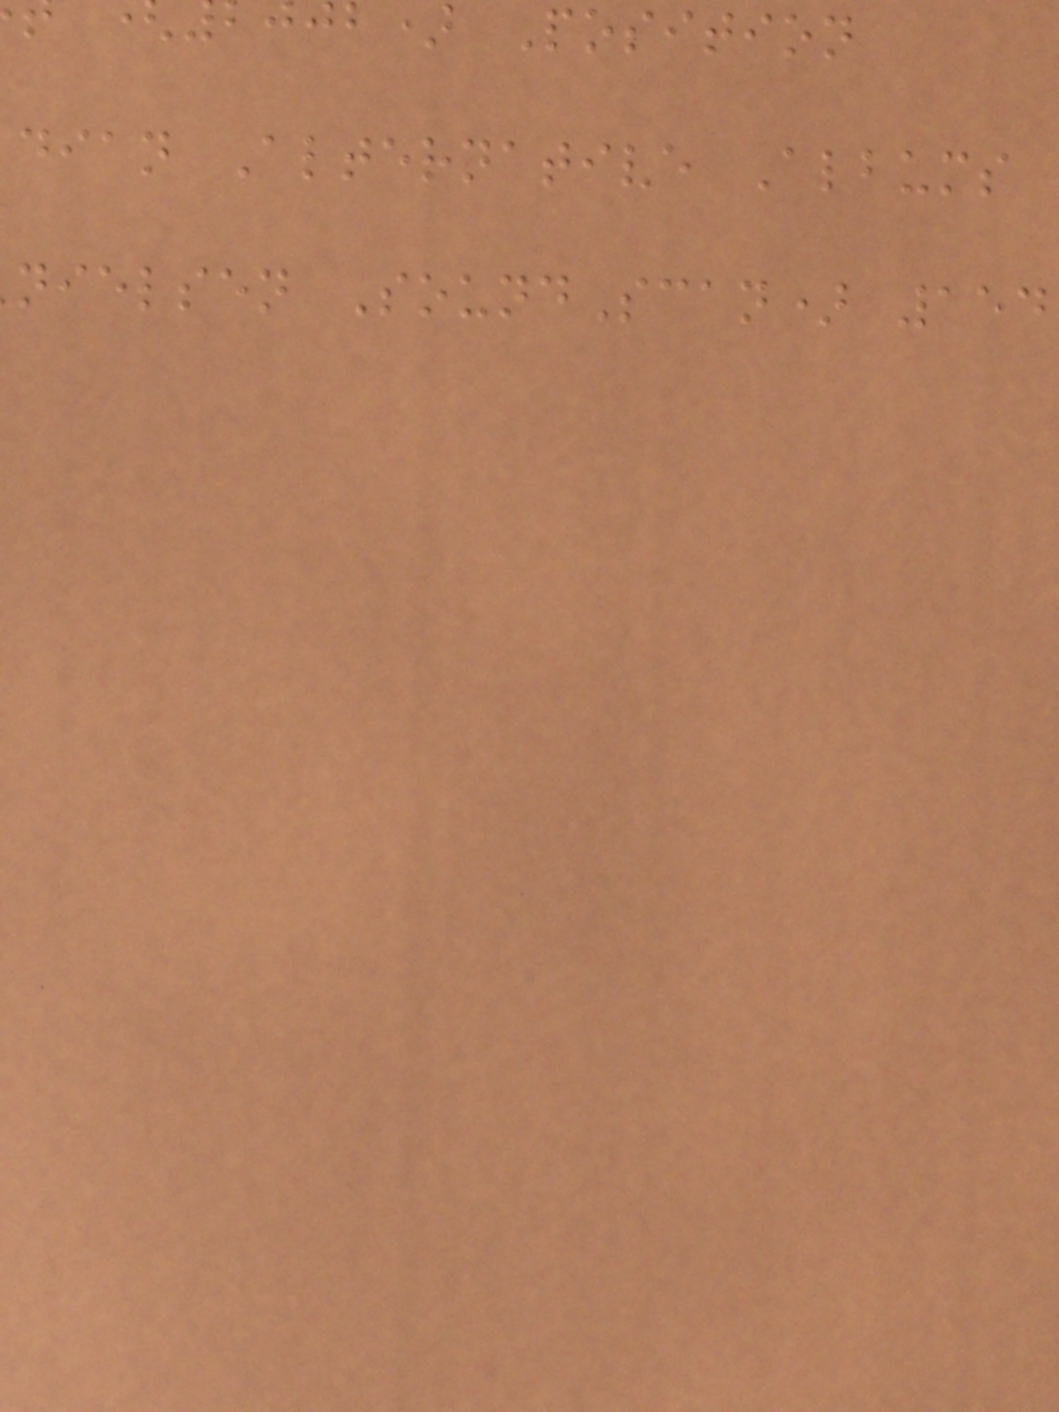) Position
dian Alternative Albums
nielsen SoundScan) 154
